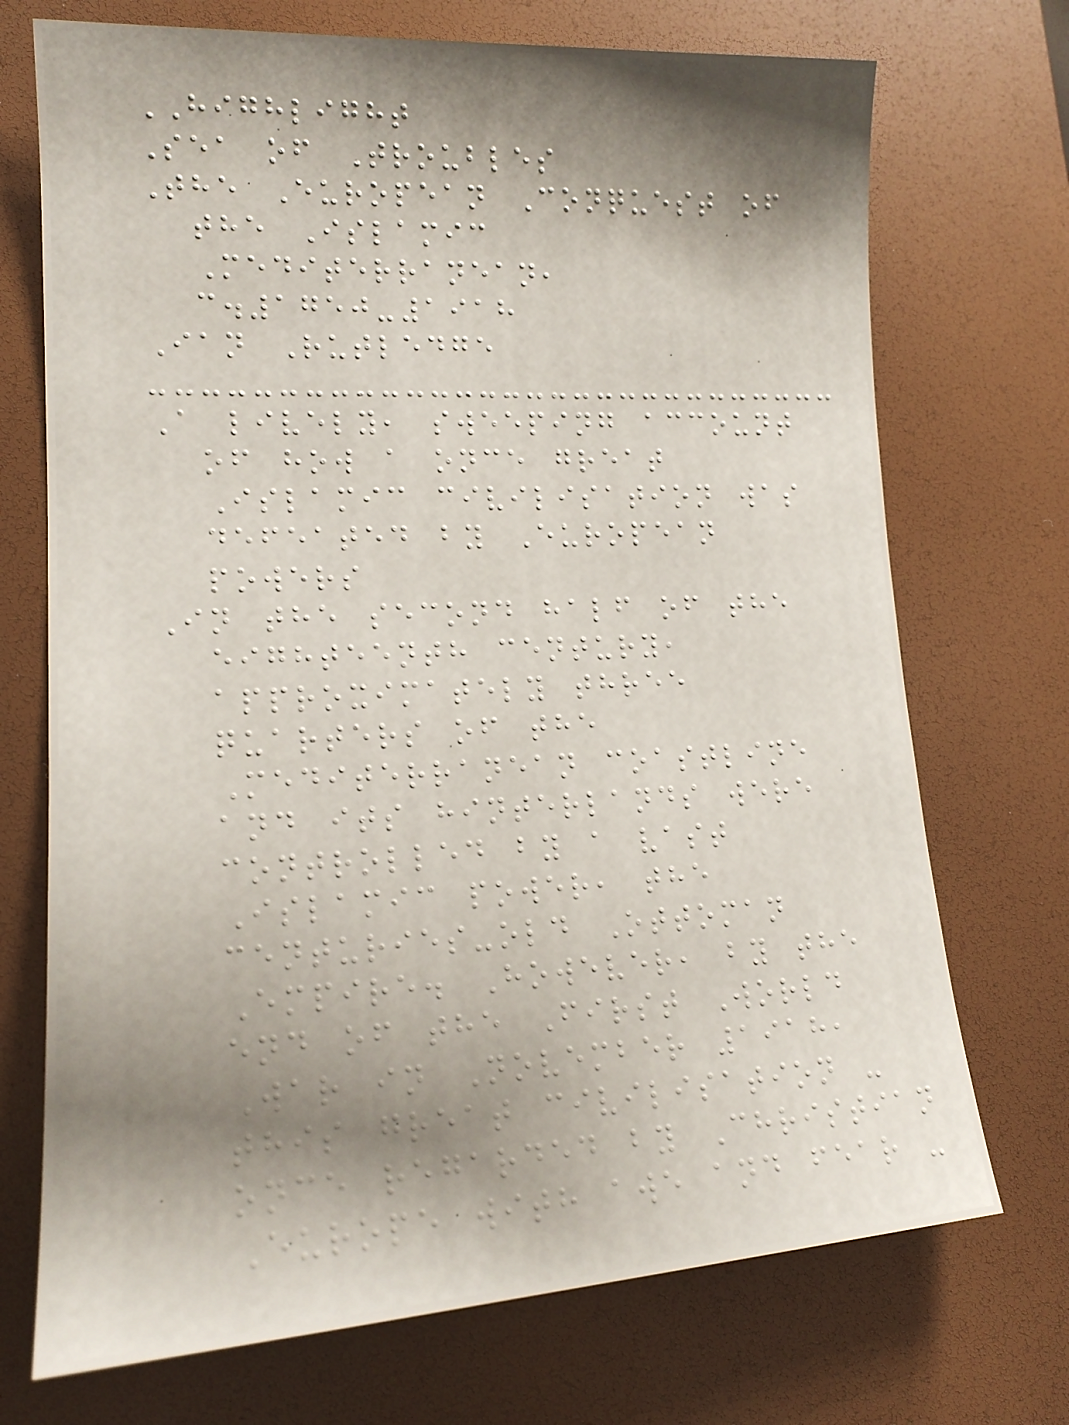HIGHLIGHT
Sea of Troubles
The European Conquest of
the Islamic
Mediterranean,
c.1750-1918
Ian Rutledge
A lively, sweeping account
of how a once great
Islamic civilisation was
defeated by European
powers
In the second half of the
eighteenth century,
approximately three
quarters of the
Mediterranean coastline
and its hinterlands were
controlled by a vast
Islamic power, the
centuries-old Ottoman
Empire. However, by the
end of the First World
War in November 1918,
this great civilisation -
once regarded by Christian
Europe with awe and fear -
